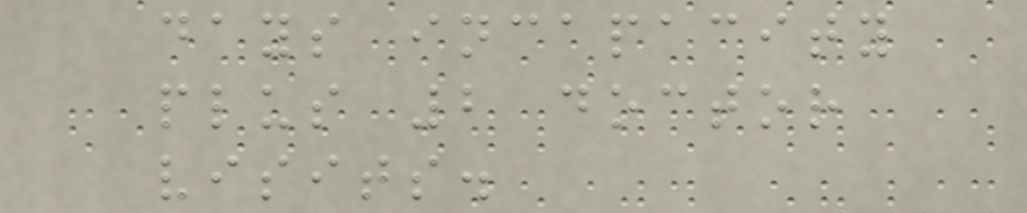days incapacity
plus 2 doctor
visits.
